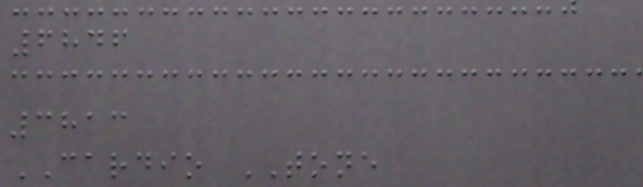6846
3813
CARDIO TONE
